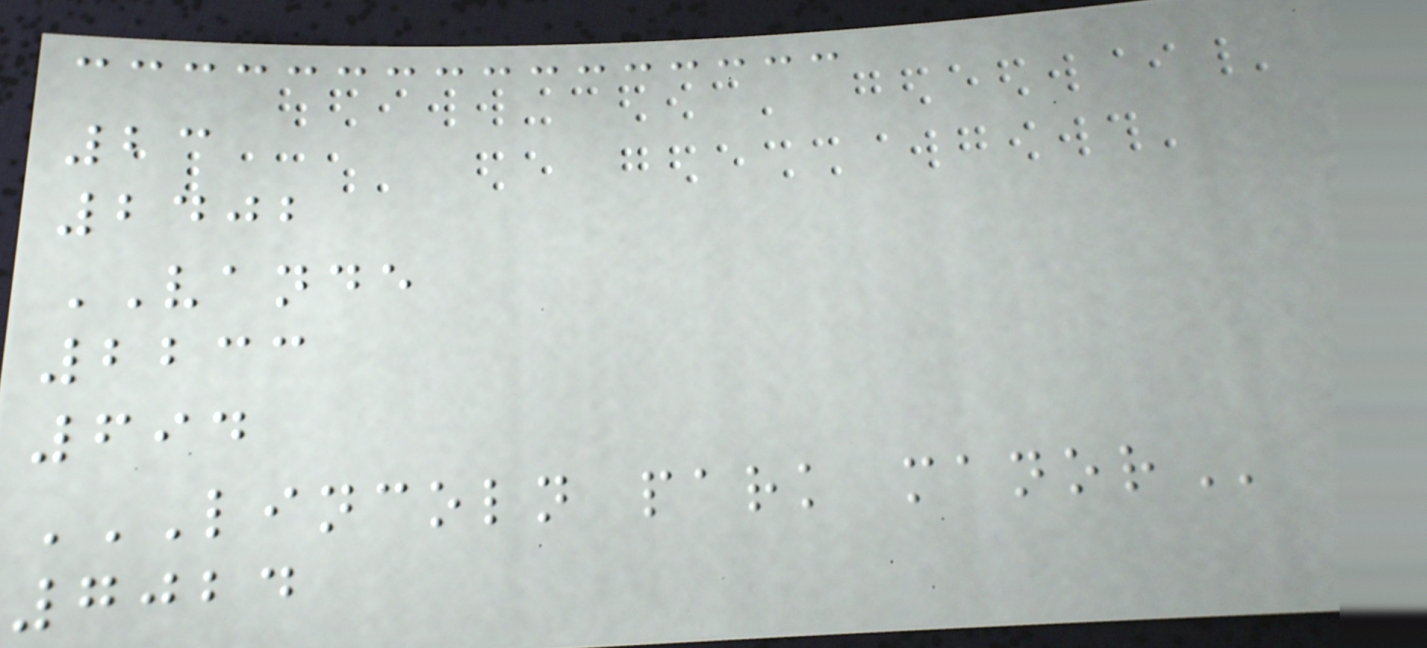23
2402
VANDE
2233
694
LINCOLN PARK MANOR
7024
